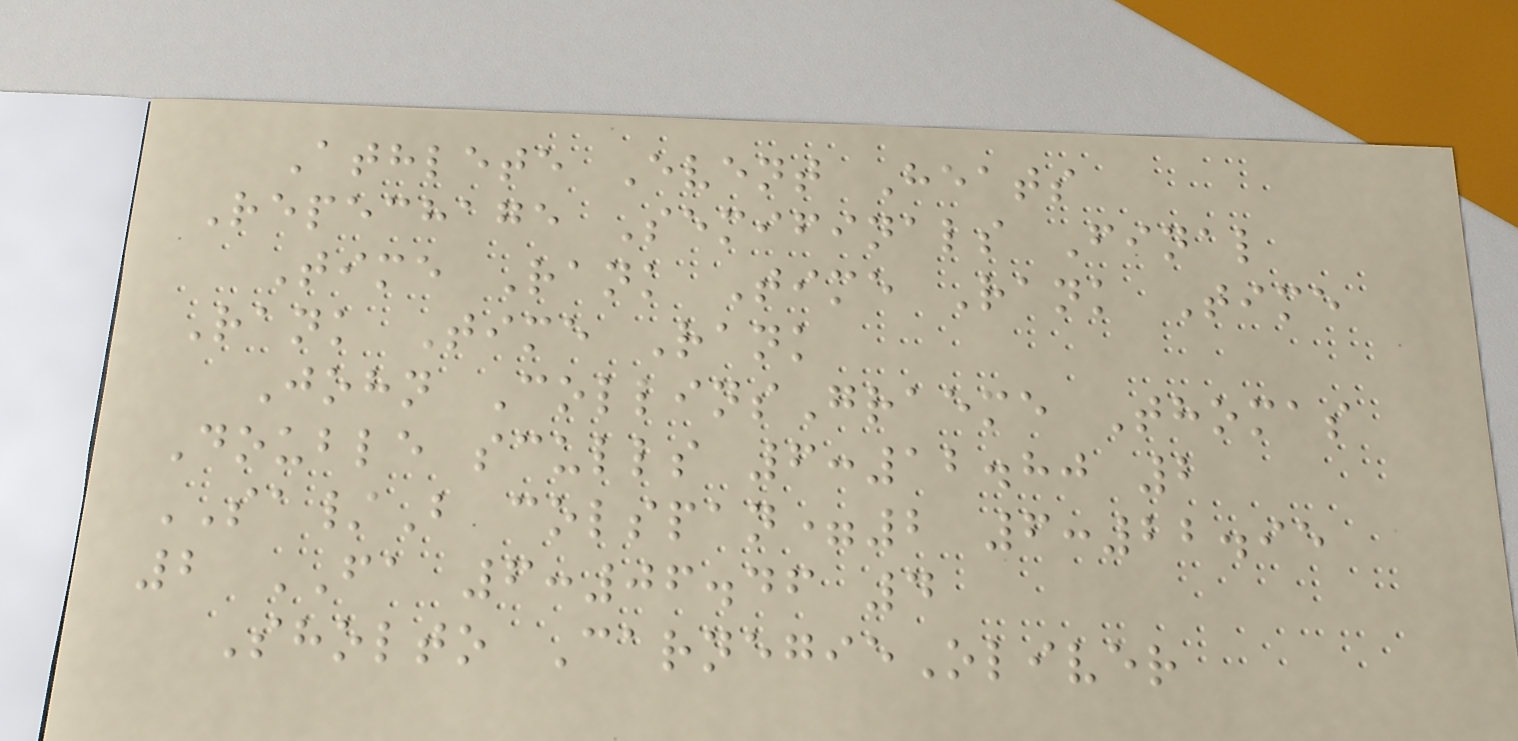Athlete Event Heats
Repechage Semifinals Final
Time Rank Time Rank Time
Rank Time Rank
John CollinsGraeme Thomas
Double sculls 6:12.80 2
SA/B colspan=2 6:22.95
2 FA 6:06.46 4
Sholto CarnegieOliver
